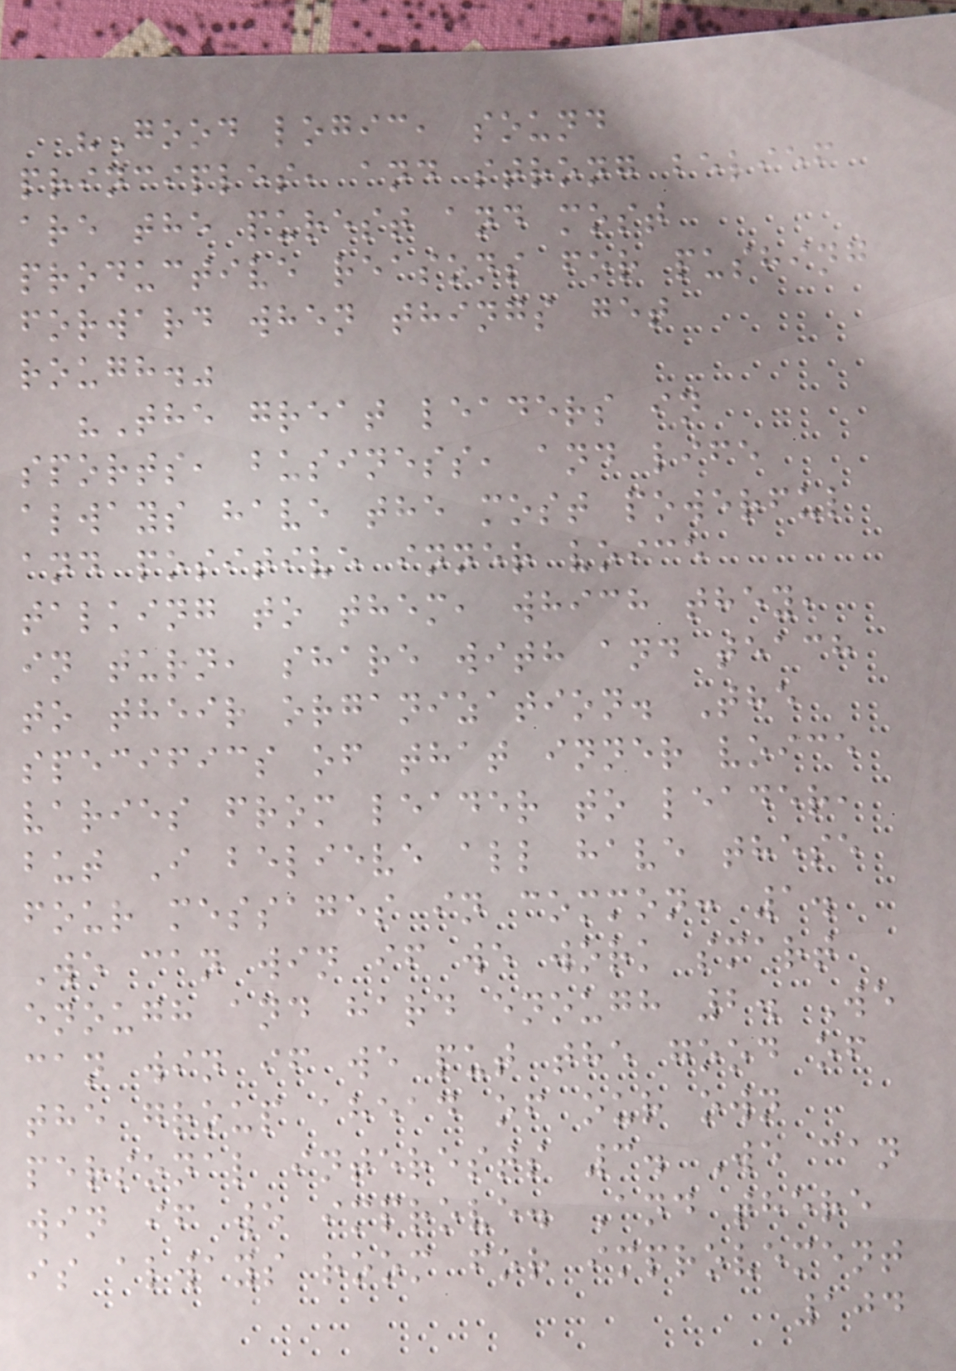"Good logic, sound
principles, and strong belief
are the purest and most
productive reasons for pushing
forward when things get
rough."
"The great leaders in
sports, business, and life
always have the most powerful
and positive inner voice
talking to them, which they,
in turn, share with and teach
to their organization. The
specifics of that inner voice
varies from leader to leader,
but I believe all have these
four messages in common: 1.
We can win if we work smart
enough and hard enough 2. We
can win if we put the good of
the group ahead of our own
personal interests 3. We can
win if we improve. And there
is always room for improvement
104
